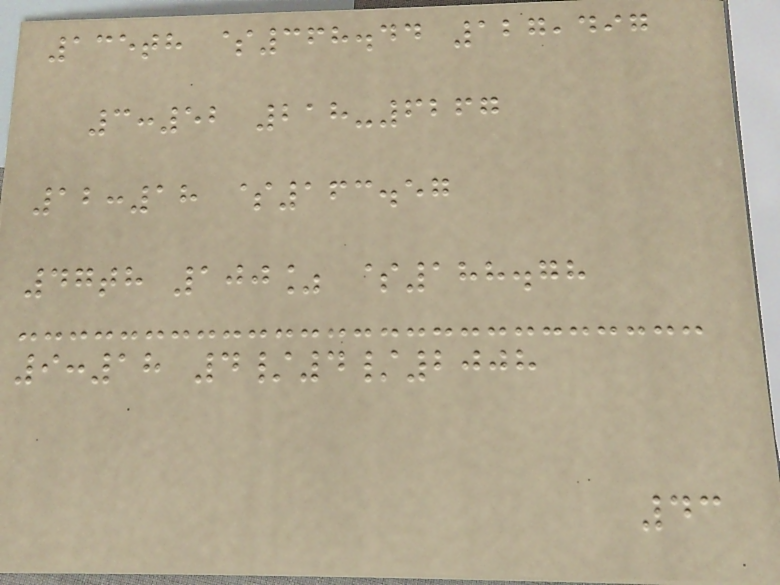135th $368.44 127,497
3:52 218-6267
12:18 $163.57
47th 100% $188.78
9:18 4/4/2008
43
